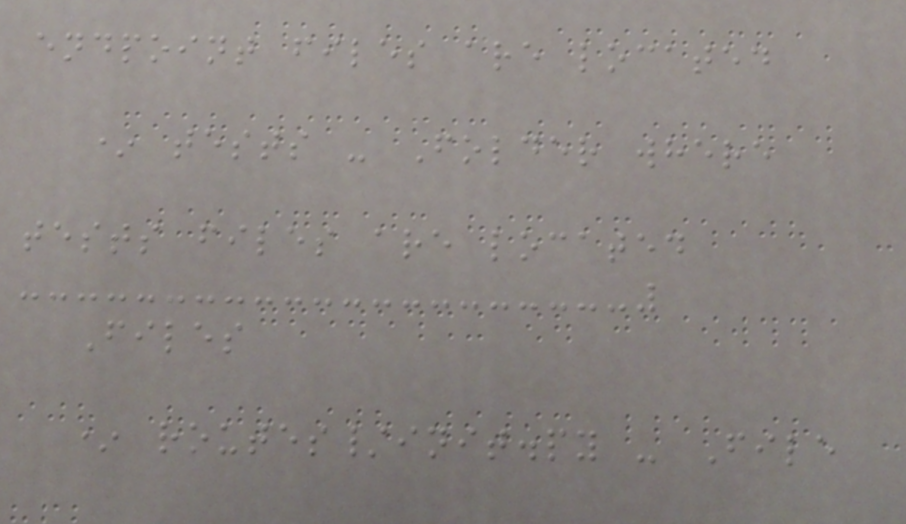endpoint files are located
* tests - Folder where
tests files are located
Files
* routes/init.py - File
